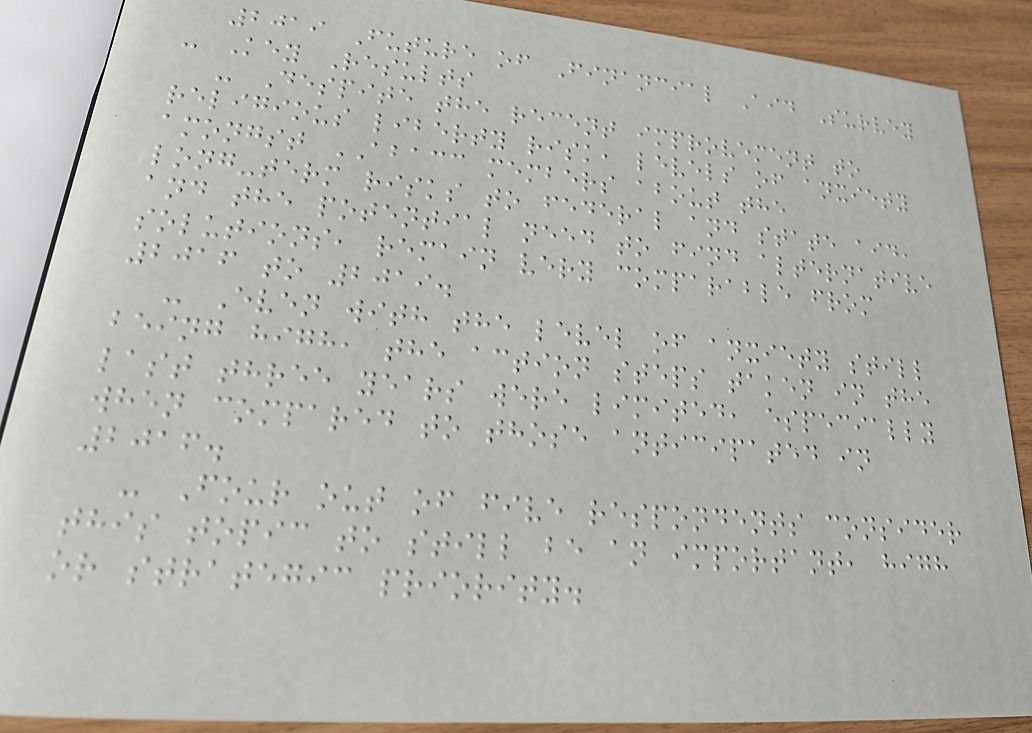2019 Future of Financial Aid Survey
- Key Results
- Despite the recent improvement to
religious liberty risk, levels of anxiety
amongst ABACC members about the
long-term risks to federal and state aid,
and the potential need to find alternative
solutions, remain very comparable from
2016 to 2019.
- Even with the level of anxiety still
being high, the action steps taken in the
last three years were limited, especially
when compared to those anticipated in
2016.
- Four out of five respondents consider
this topic to still be an important, high
or strategic priority.
